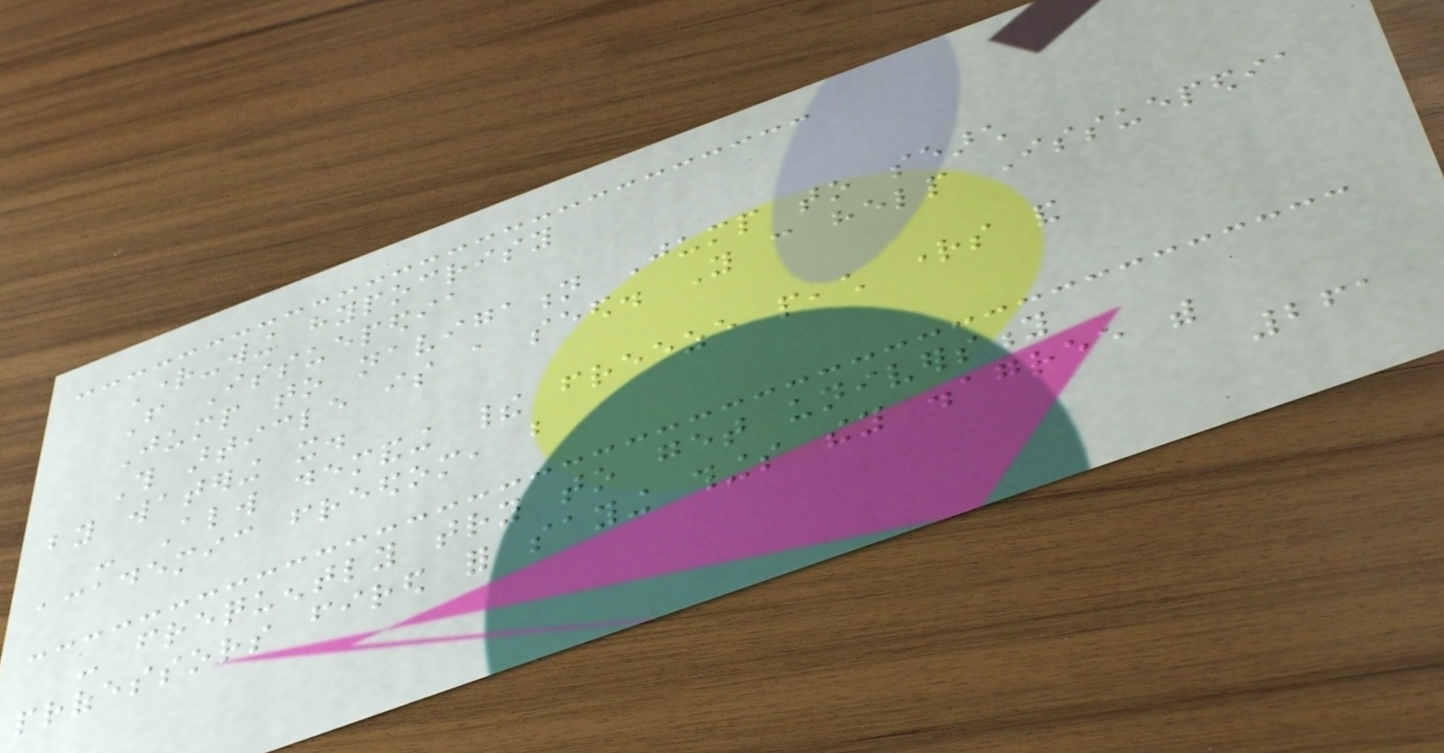Right-wing hypocrisy
From Issuepedia
Jump to navigation Jump to search
This article is a seed. You can help Issuepedia
by watering it.
- Always demanding their freeze peach rights and
academic freedom, but
- frequently try to get university
professors fired for saying things they disagree with
261
